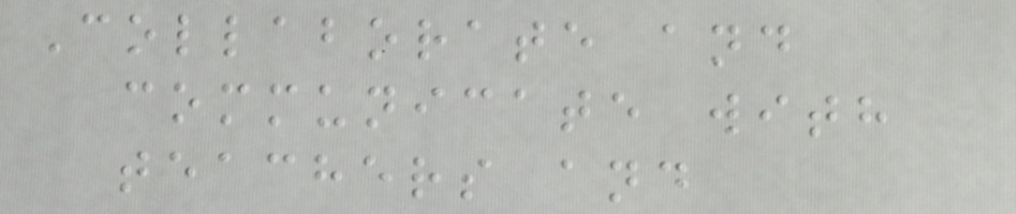Collaborate and
communicate with
teachers and
